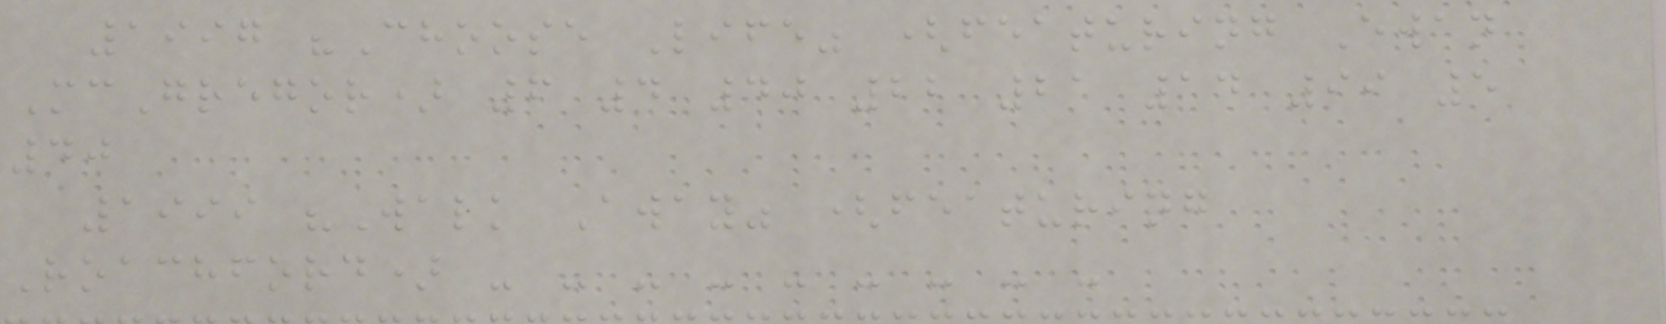1997 "Choose Life" (featuring Ewan
McGregor) 6 4 40 22 21 14 99 5
40
1999 "Walk Away" (featuring
Roachford) - - - - - - - - -
